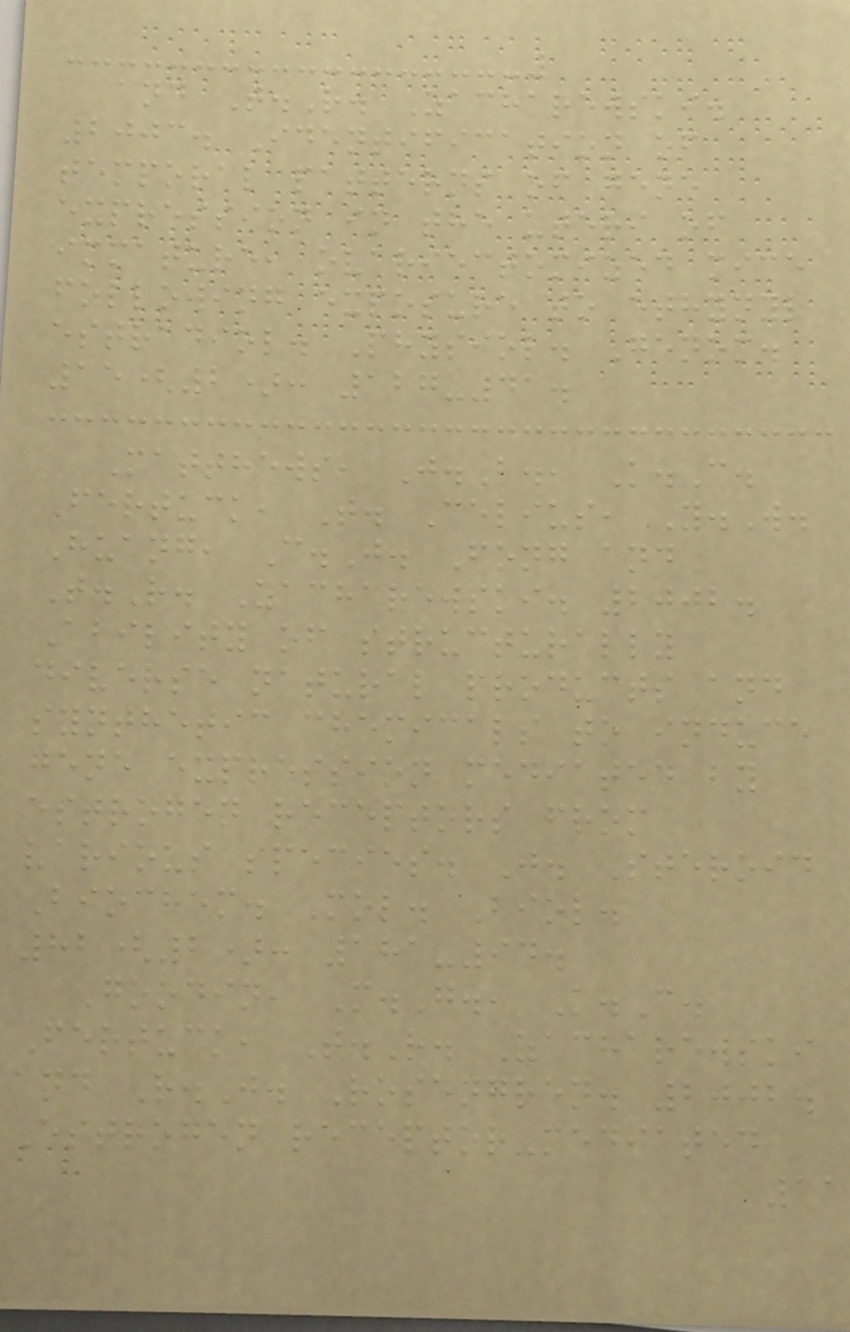and T.R. Zacharewski.
2003. Identification of
temporal patterns of gene
expression in the uteri of
immature, ovariectomized mice
following exposure to ethynyl
estradiol. Physiol. Genom.
15(2): 127-41.
Matthews, J.B., K.C.
Fertuck, T. Celius, Y.W.
Huang, C.J. Fong and
T.R. Zacharewski. 2002.
Ability of structurally
diverse natural products and
synthetic chemicals to induce
gene expression mediated by
estrogen receptors from
various species. J. Steroid
Biochem. Mol. Biol.
82(2): 181-94.
Goodin, M.G., K.C.
Fertuck, T.R. Zacharewski
and R.J. Rosengren. 2002.
Estrogen receptor-mediated
11
